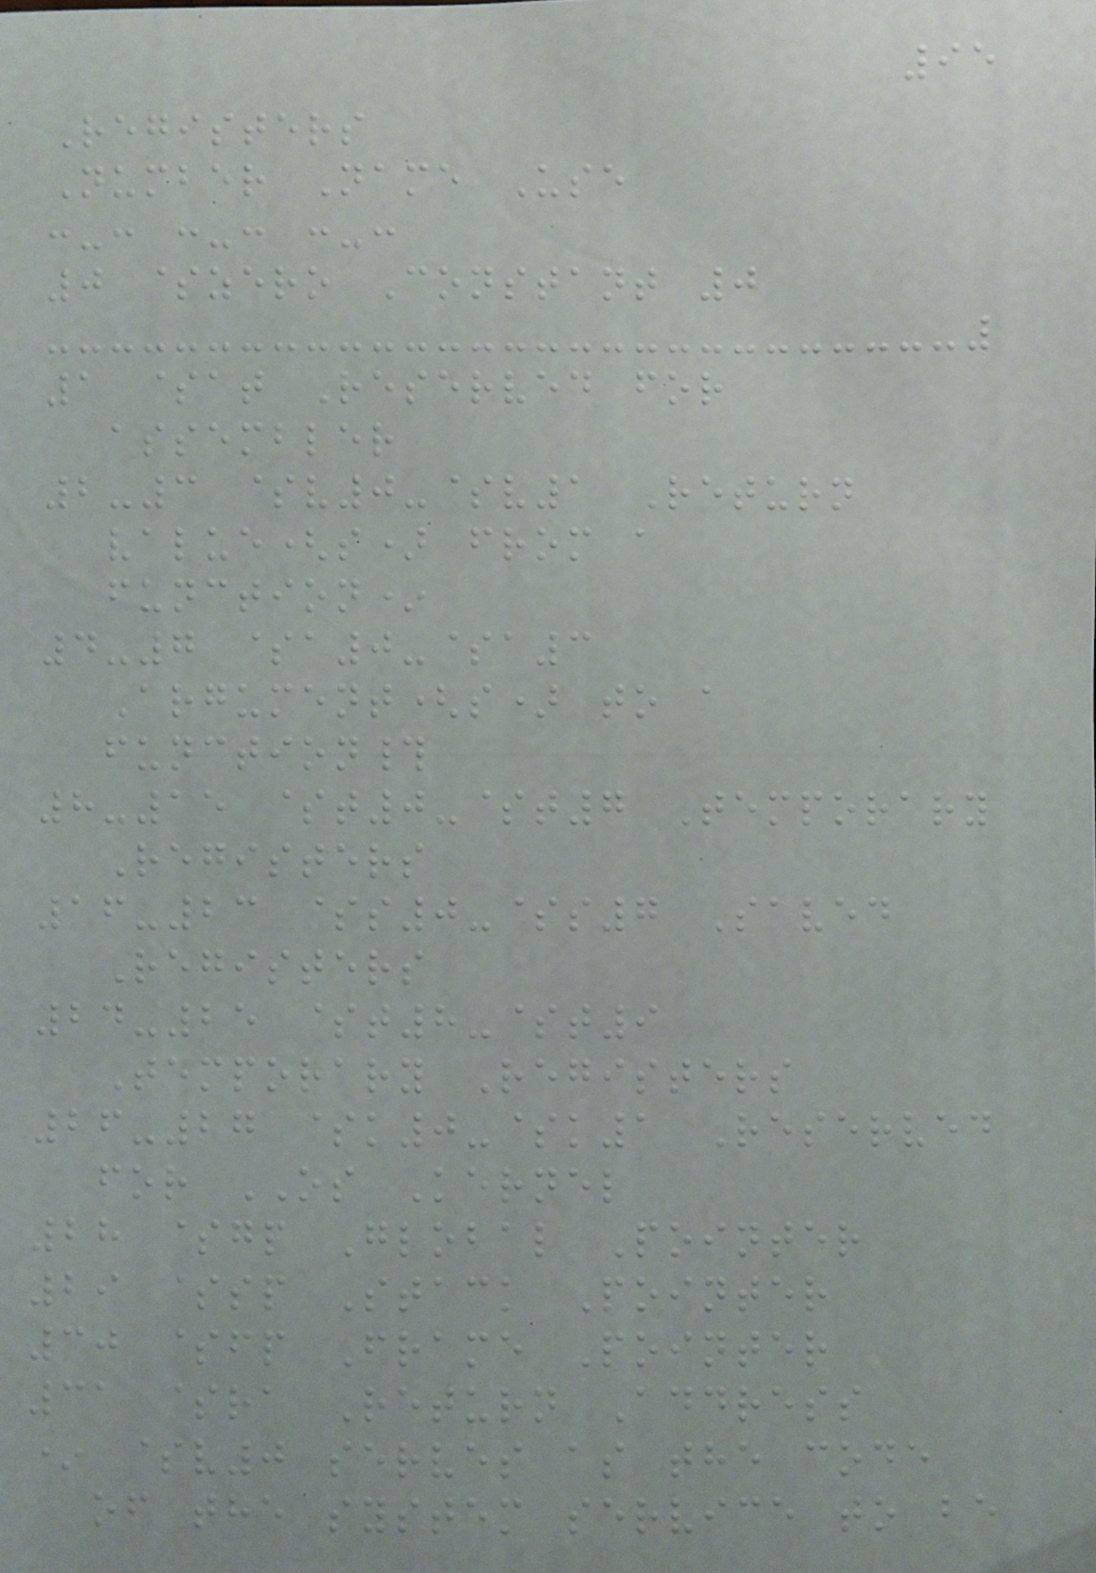95
Registers
Number Name Use
:-: :-: :-:
0 $zero Constant 0
1 $at Reserved for
assembler
2-3 $v0-$v1 Return
value(s) from a
function*
4-7 $a0-$a3
Argument(s) to a
function#
8-15 $t0-$t7 Temporary
Registers
16-23 $s0-$s7 Saved
Registers
24-25 $t8-$t9
Temporary Registers
26-27 $k0-$k1 Reserved
for OS Kernel
28 $gp Global Pointer
29 $sp Stack Pointer
30 $fp Frame Pointer
31 $ra Return Address
* $v0 serves as the code
of the system service to be
